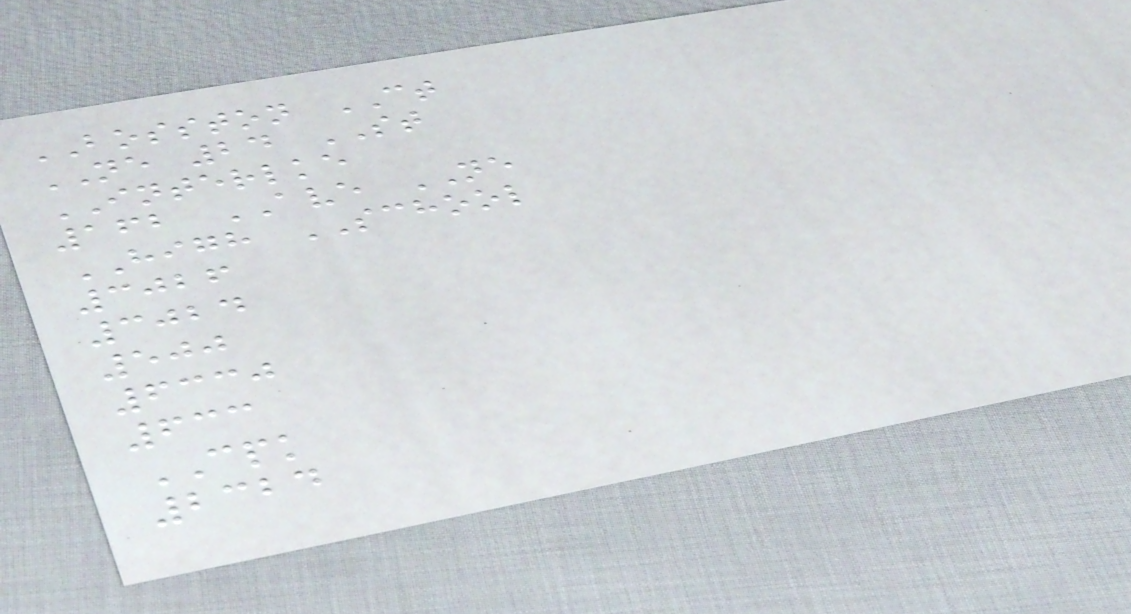BOSSTON CT
NE 24 ST
INTERLKE
162 AVE NE
HIGH SCHOOL
3026
3024
500
6330
633
CPK
2324
